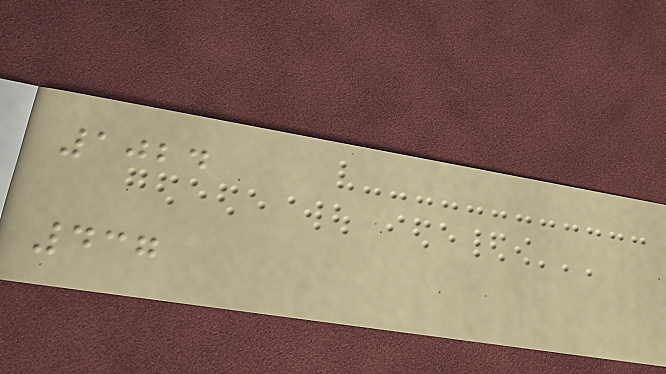1024
437
